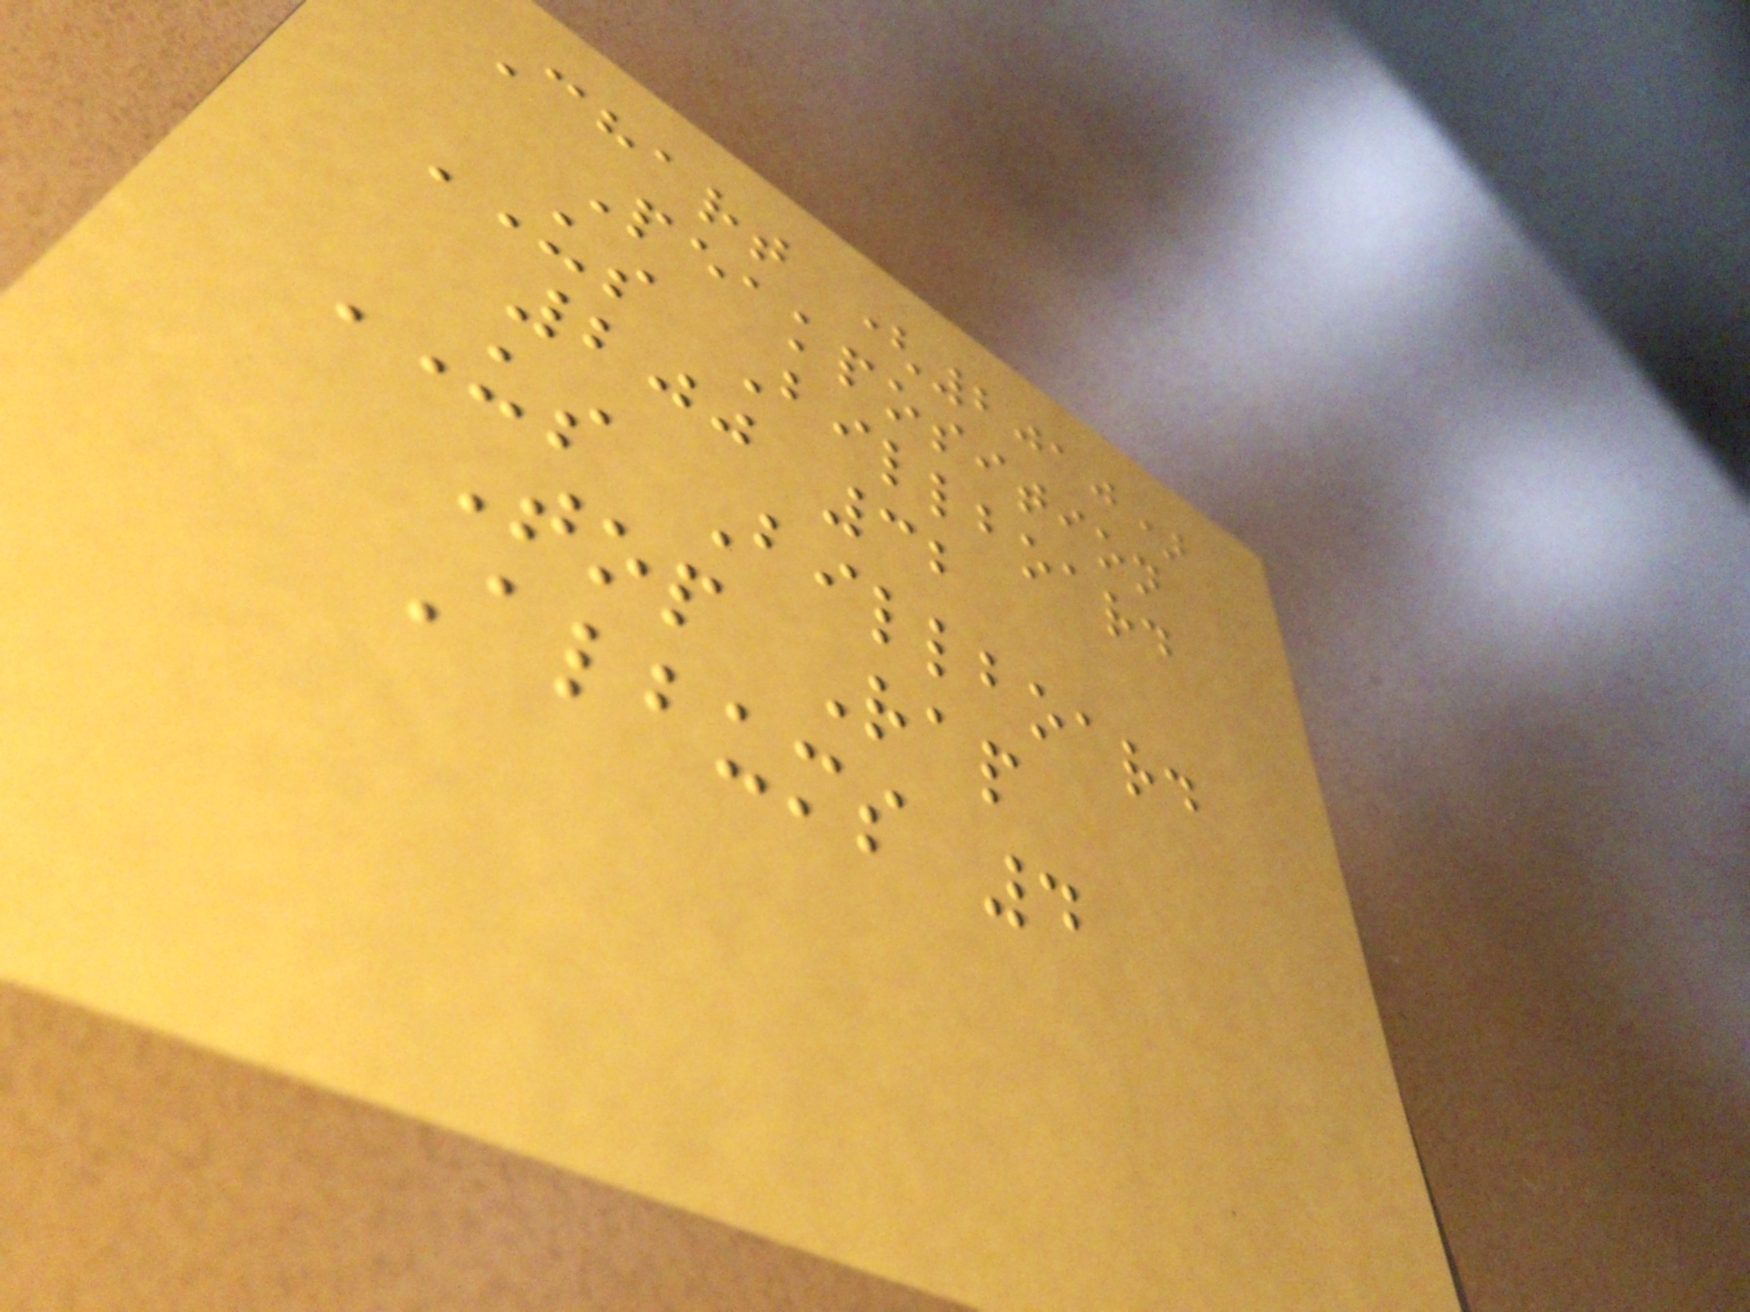Chart (2010)
Peakposition
US Billboard
200 32
US Billboard
Top Rap
Albums 4
